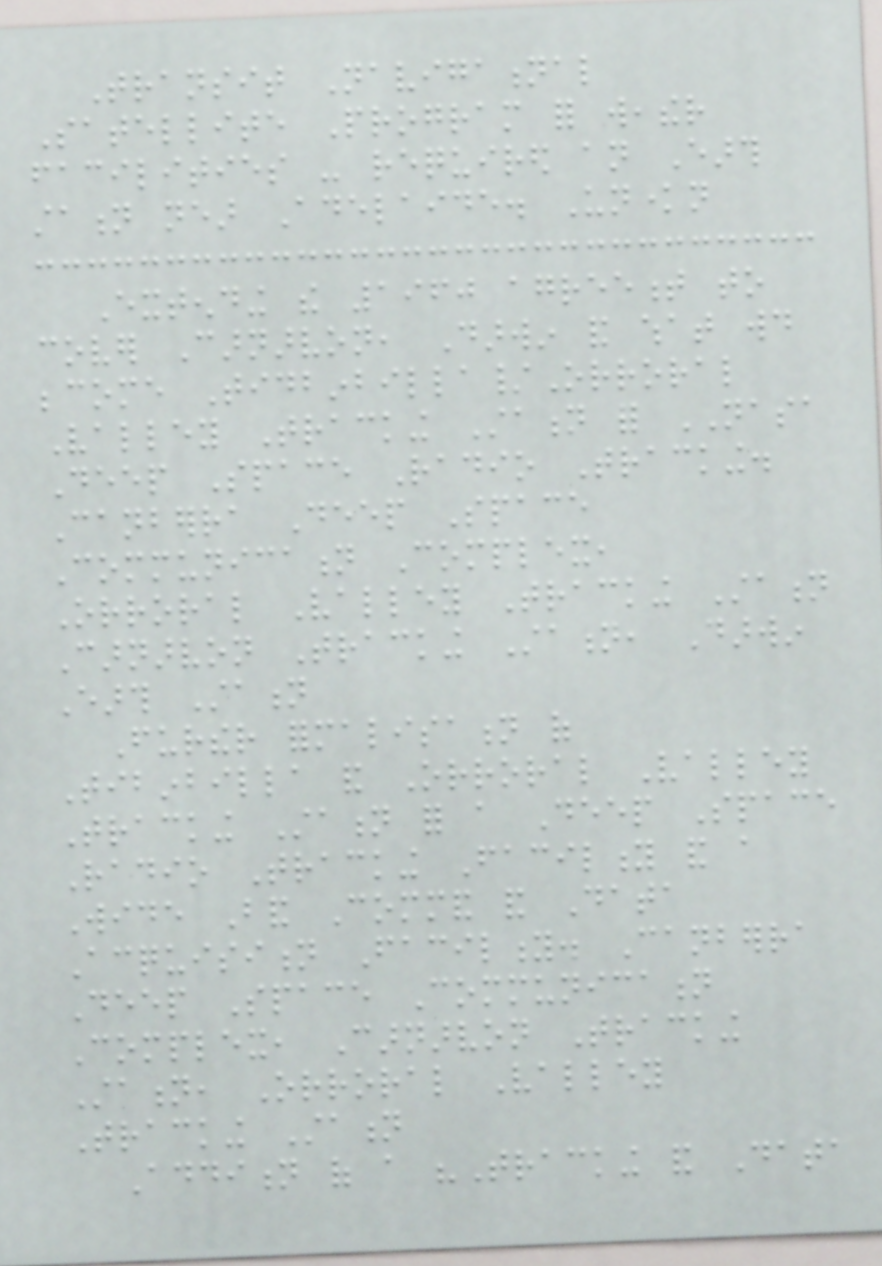Transit Navigational
Satellite Program for weather
facilities - required an Earth
station near Adelaide. Unknown
Extending the 1960 agreement to
cover Carnarvon, Darwin and what would
become Tidbinbilla/Orroral
Valley Tracking Station for NASA
Deep Space Radio Tracking.
Canberra Deep Space
Communication Complex,
Orroral Valley Tracking Station
Carnarvon Tracking Station, Darwin
Earth Station
Further formalisation of
Tibinbilla and Orroral Valley
Tracking Station for a Deep Space
Radio Tracking Facility and a
Wide Band Command and Data
Acquisition Facility. Canberra
Deep Space Communication
Complex, Carnarvon Tracking
Station, Orroral Valley
Tracking Station
Addition of a "Tracking and Data
